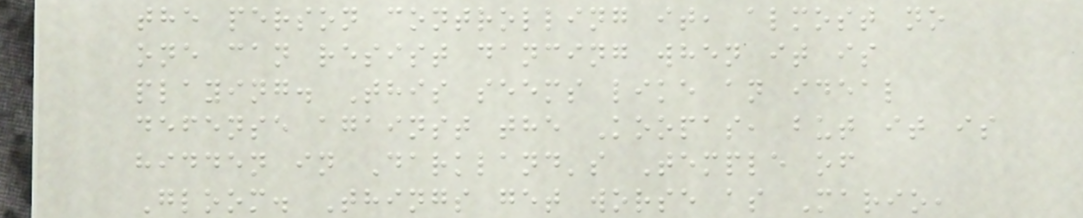the person controlling it, almost no
one can resist dancing when it is
playing. This seems like an ideal
defense against the Koopas, but it is
hidden in Darkland's Temple of
Gloom. Things get worse as Mario,
